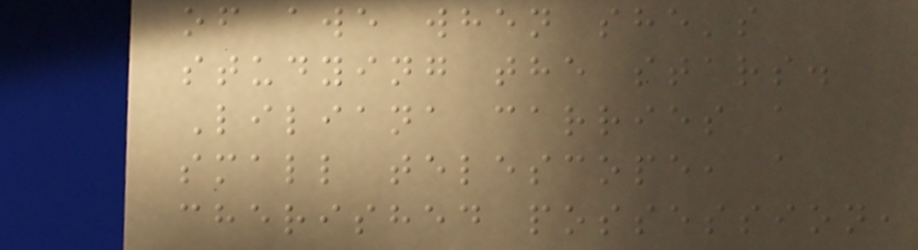of awe when she's
studying the stars.
Liliana carries a
small telescope, a
cherished possession,
